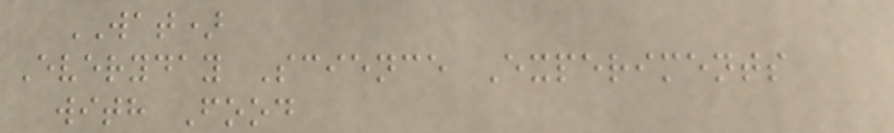WAT)
Everyday Science Experiments
with Food
